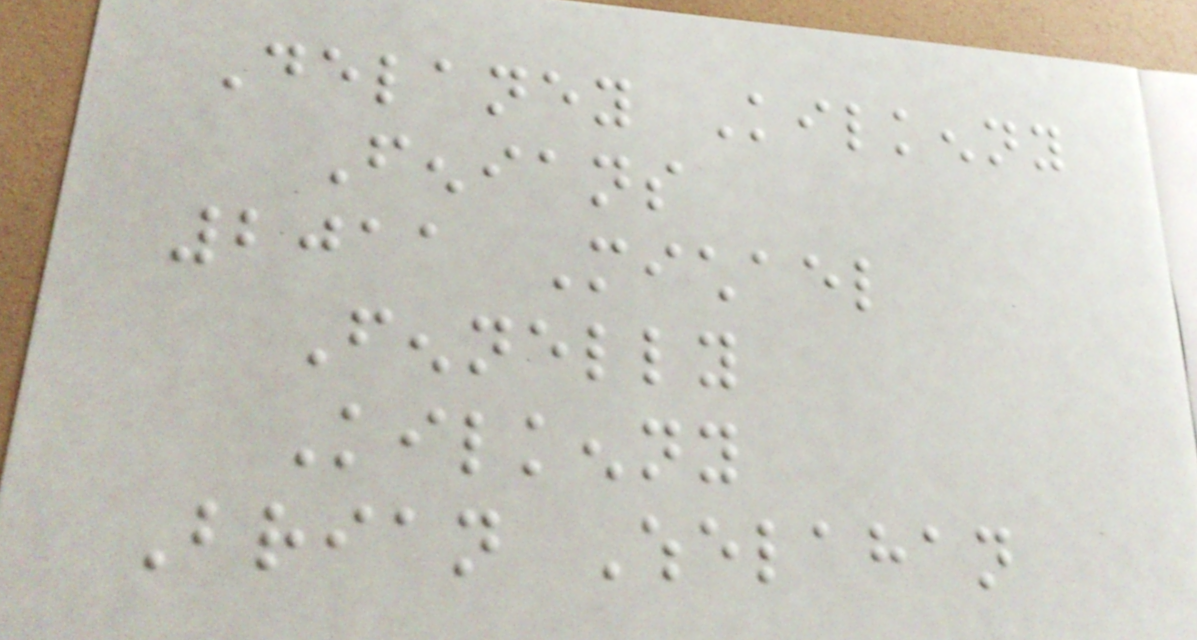Delaney Kilkenny
Fenians
2011 Michael
Fennelly
Kilkenny
Brian Whelahan
